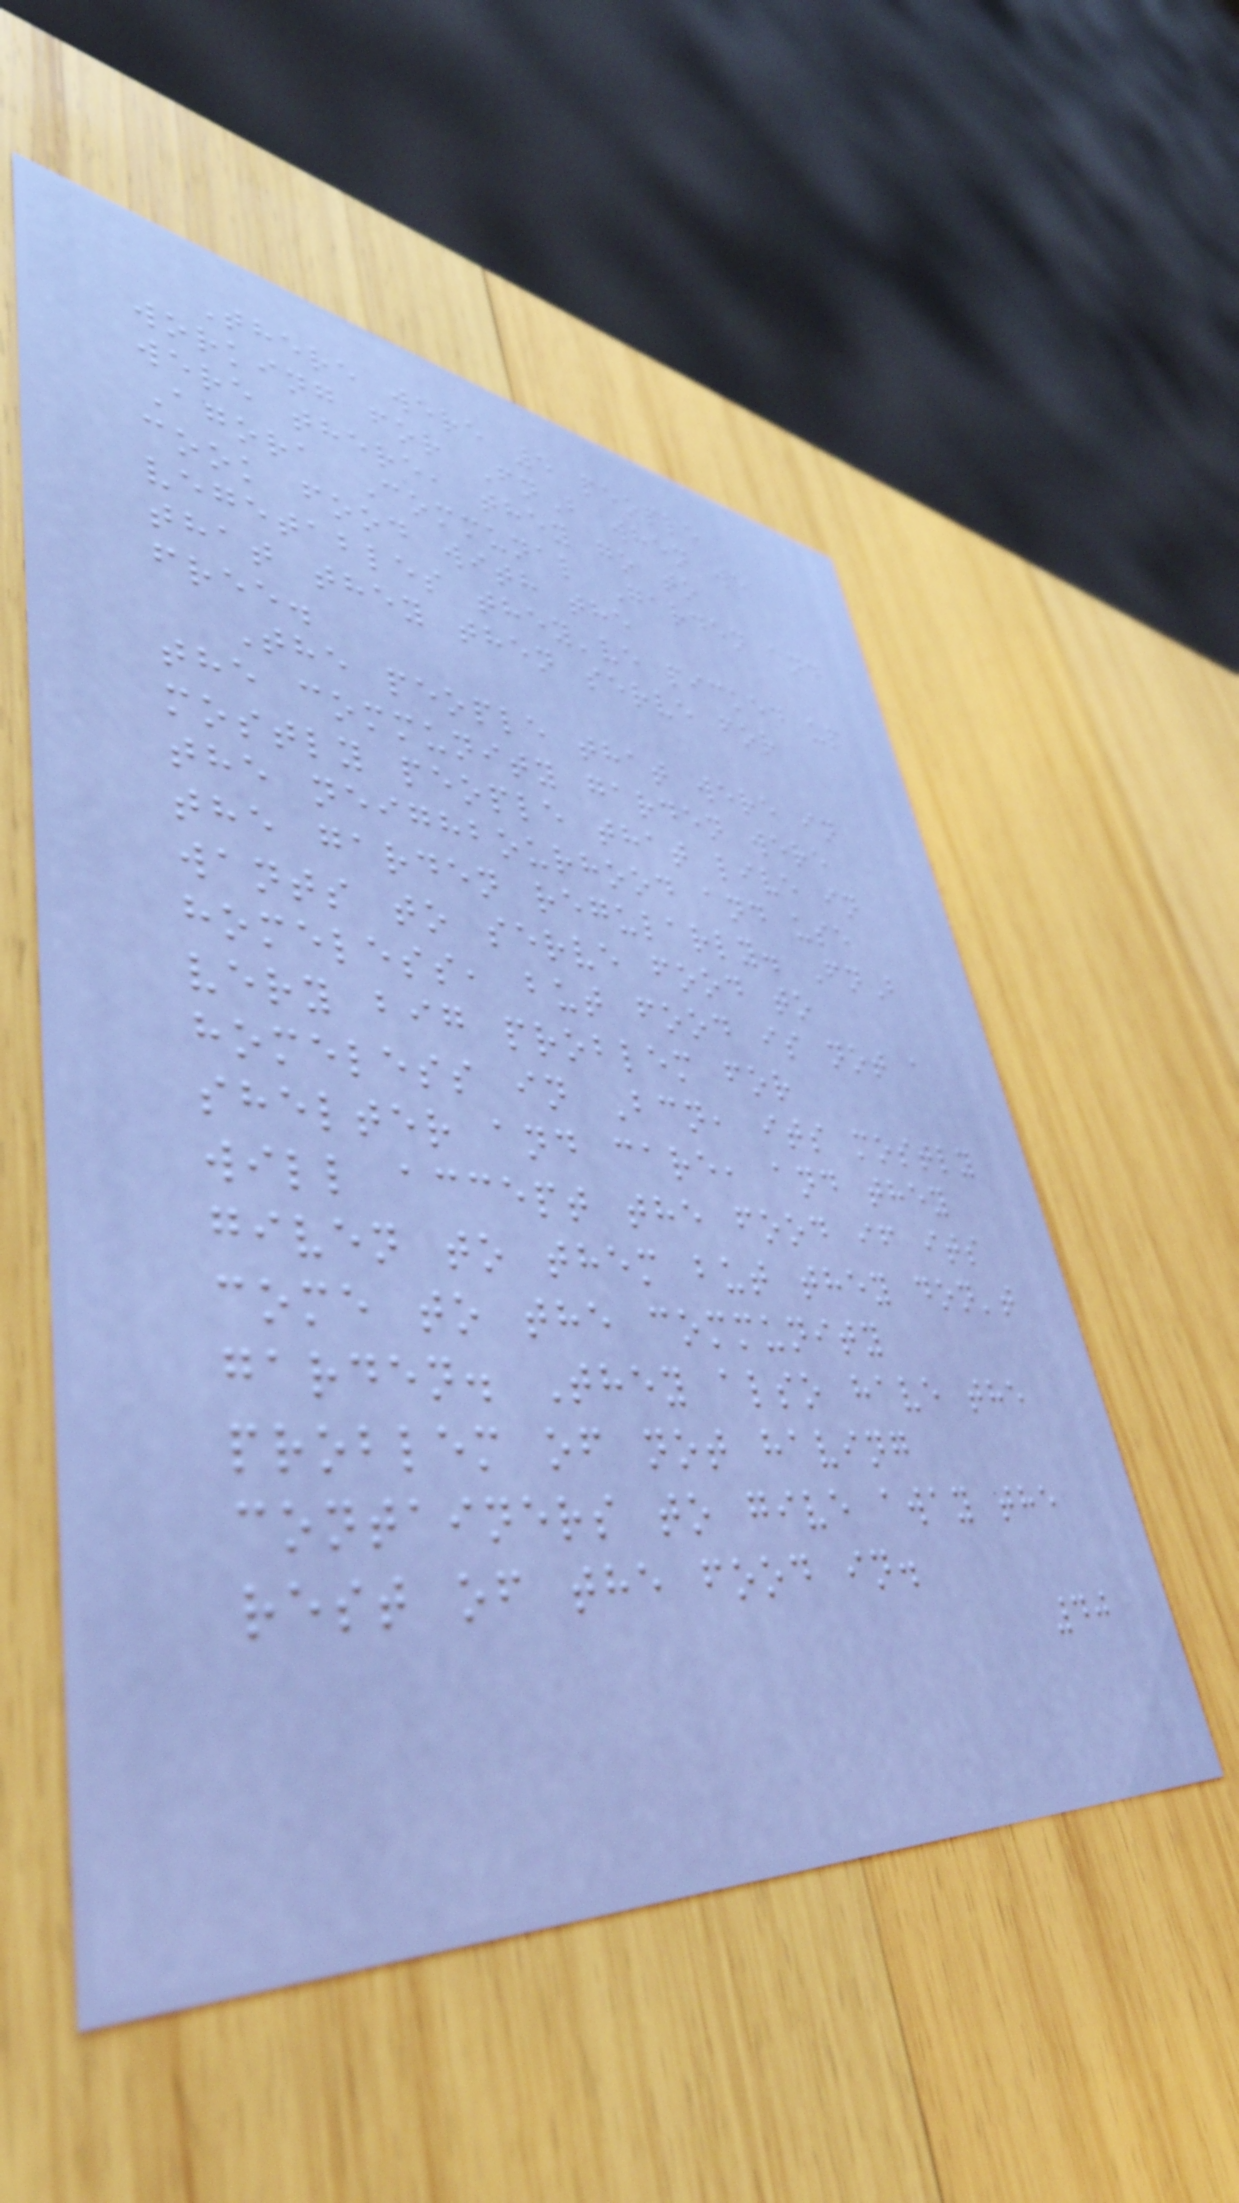There were 5 people
working for FnB when we
were there, they go to
Agora Communal Garden and
cook food with the
vegetables they've picked up
that they then serve for
free.
The people that were in
the community garden were
mostly people that live in
the neighbourhood and use
the garden regularly. FnB
wants to serve food to
homeless, but food is not a
very big problem for
homeless in Bcn, its mostly
shelter and care, and they
will accept the food if its
given to them but they don't
come to the community
garden. They also have the
problem of not having
containers to give away the
rest of the food in.
40
